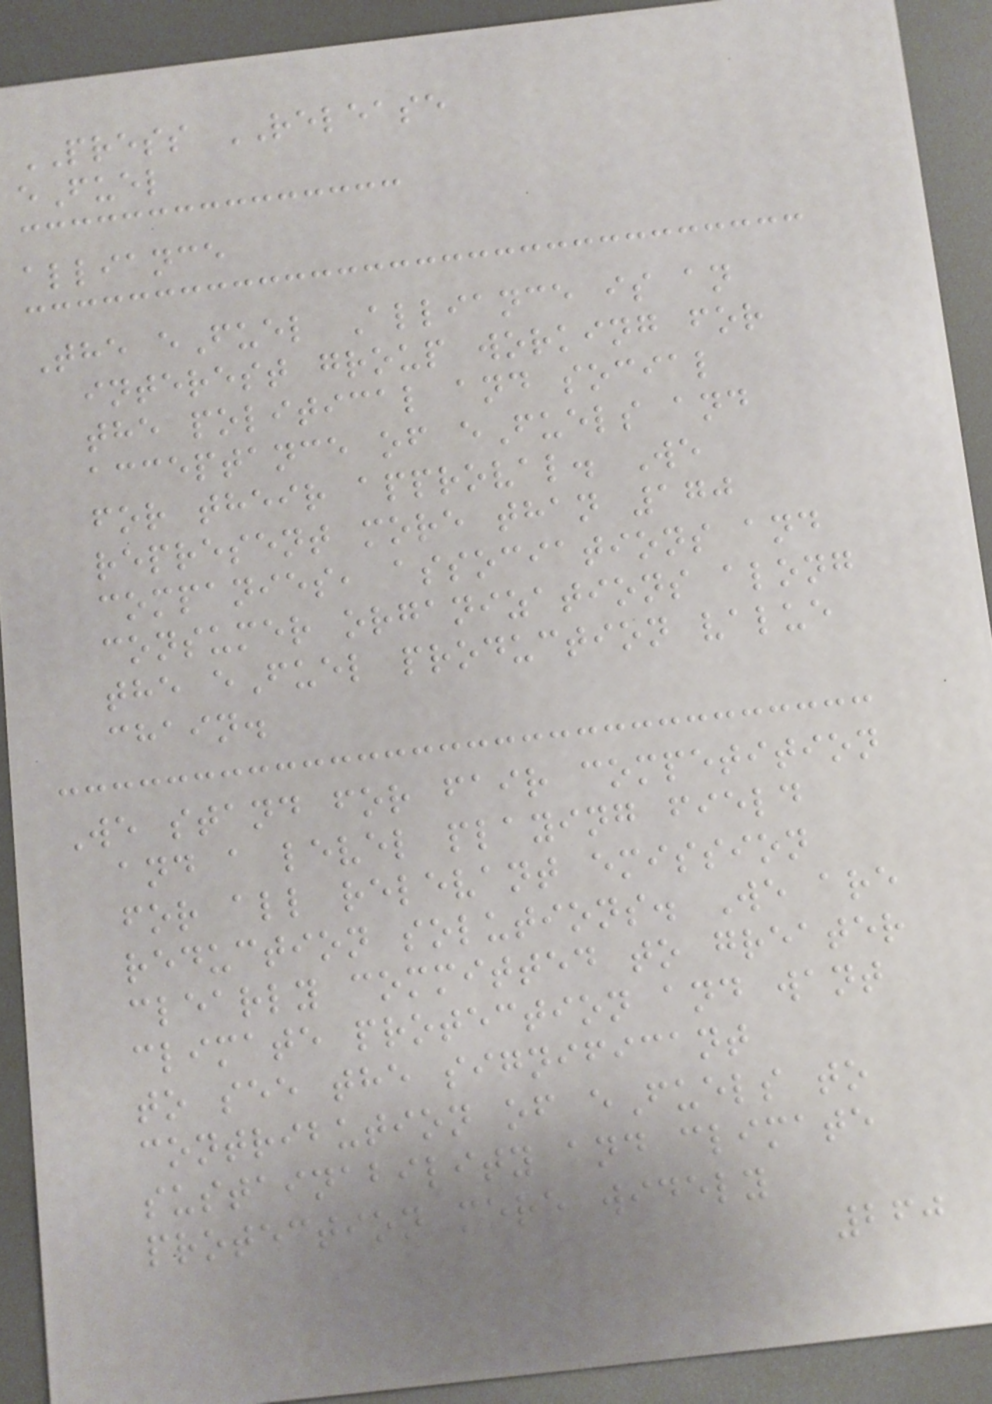PRESS RELEASE
eFuel
alliance
The eFuel Alliance is an
interest group working for
the political and social
acceptance of eFuels and
for their approval. We
represent more than 170
companies, associations and
consumer organizations along
the eFuel production value
chain.
We stand for fair competition
and a level playing field
for all relevant emission
reduction solutions. We are
clearly committed to greater
climate protection and want
to see the significant
contribution of eFuels to
sustainability and climate
protection more widely
260
